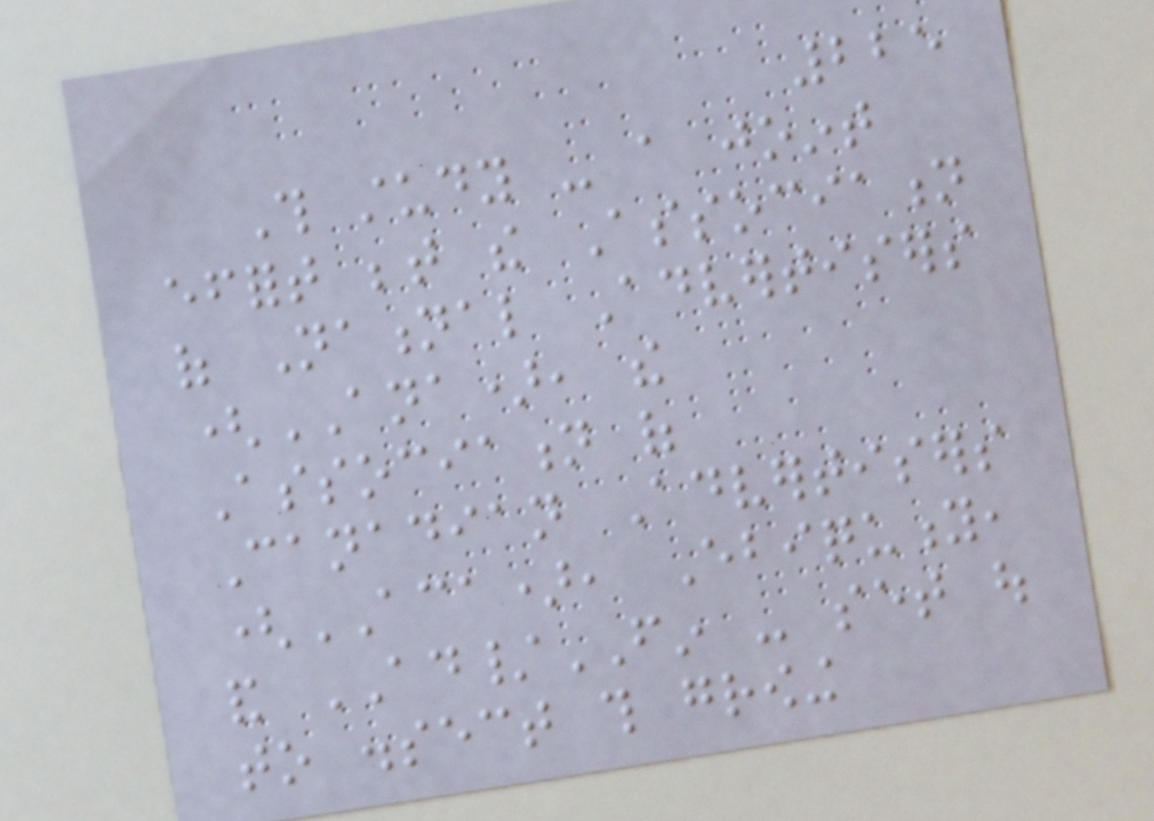225
This study - a joint
effort between the Association
of National Advertisers
(ANA), the
Association of
Canadian Advertisers
(ACA), Ebiquity,
and AD/FIN - set out
to dissect this growing
